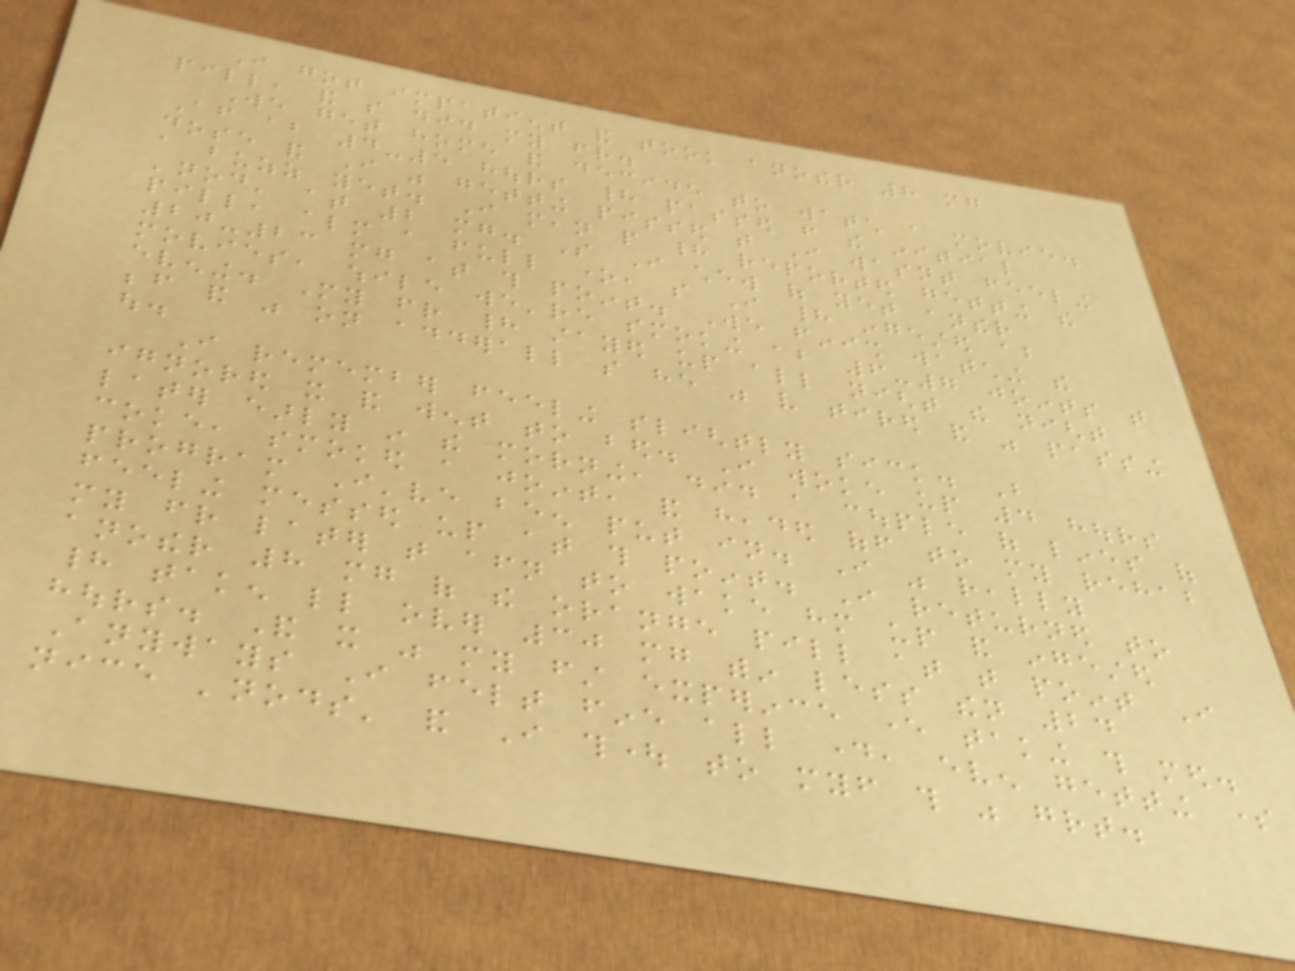I got impatient and took another 8 mg
pill, and so did my friend.
We get home and decide to watch a movie.
After about 4-5 hours had passed from the initial
dose and I was getting pissed that I wasnt feeling
a buzz yet. I mean people had reported getting the
'nod' at 2 mg. So I chew of yet anther
pill, almost a full one, so I had ingested about
20-23 mg at this point. We finish watching the
movies, while we're smoking about 6-7 joints that
evening. My friend had stayed up all night the night
before and was on adderall so he was very tired and was passing
out.
I remember feeling slightly sick. But
ignored it and went to bed. I woke up 4 hours
later early in the morning, did a couple of lines of
coke, smoked a joint, and headed off to my rehab
program I've been put in. I was really
feeling messed up at this point. I returned to
my friend later that afternoon to wake him up and ingested
another 8 mg of the orange pill at that point I
had taken little over 30 mg within less then 24
hours. And it was my first experince ever taking this med.
Anyways I felt fine all day, even getting some
nice 'nods' and I thought to myself this was great.
